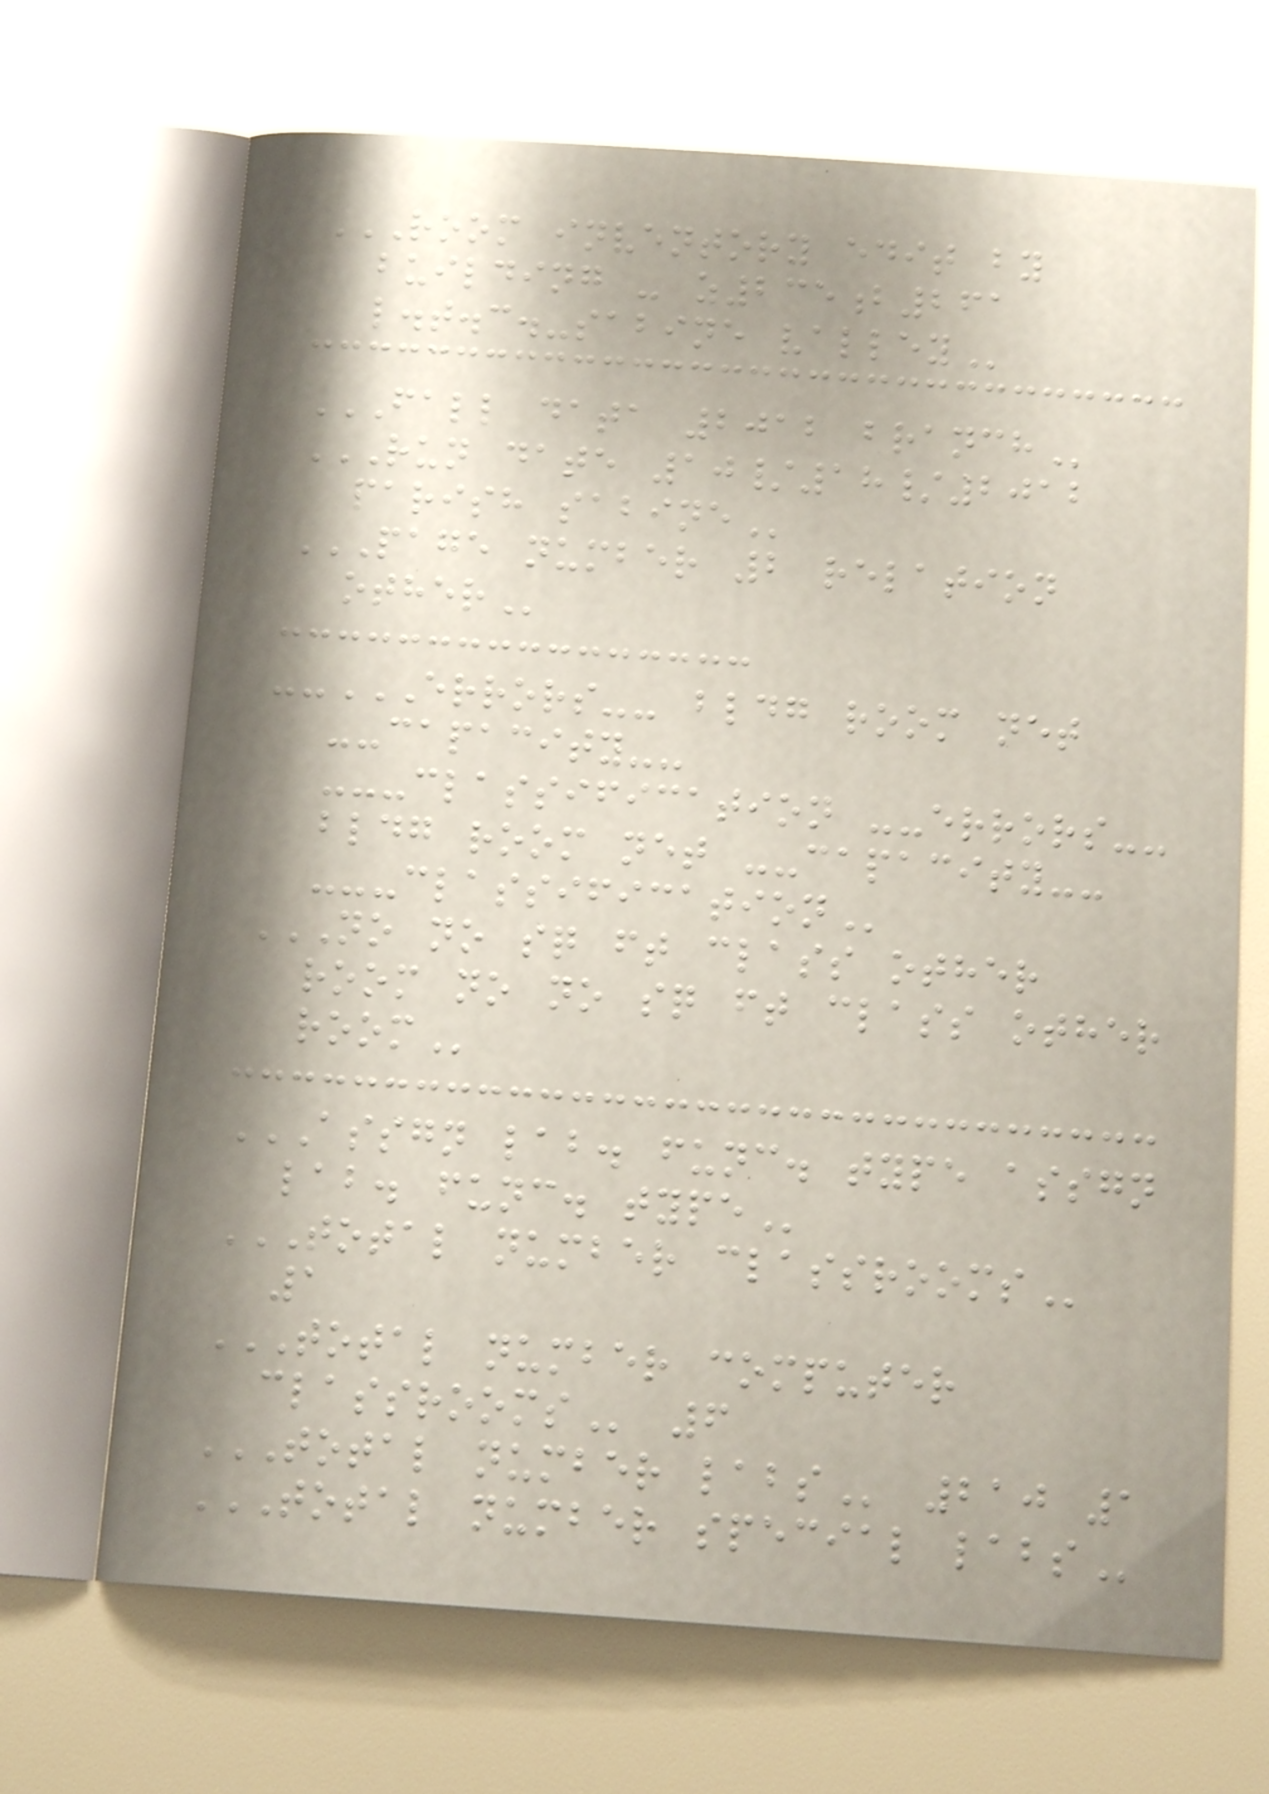ROOM INVENTORY EDIT BY
BUILDING - Z235B261
L.T.C.-SABINE VALLEY
FALL DATA 2012 BRANCH
RUN DATE 10/18/2012
PARISH SABINE
PAGE NUMBER 2 RELATION
OTHER
--ERRORS-- BLDG ROOM NET
--CAPACITY--
---CLASSIFICATION --ERRORS--
BLDG ROOM NET --CAPACITY--
---CLASSIFICATION
NO NO SQ FT CLASS OTHER
ROOM NO NO SQ FT CLASS OTHER
ROOM
ASSGN LAB. FUNC. TYPE ASSGN
LAB. FUNC. TYPE
TOTAL NUMBER CLASSROOMS
1
TOTAL NUMBER COMPUTER
CLASSROOMS 6
TOTAL NUMBER LABS 210 1
TOTAL NUMBER SPECIAL LABS
